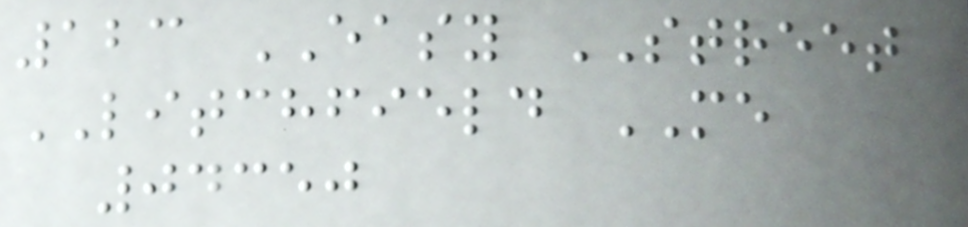123 EASY STREET
LITCHFIELD ME
04350
